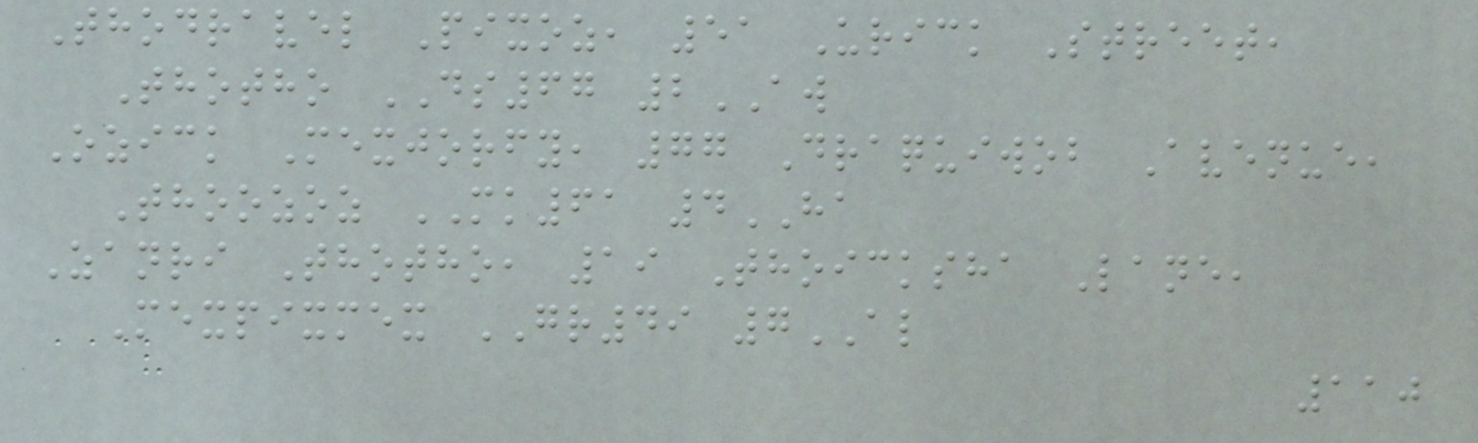Thodravel Pixoz, 51 Urick Street,
Thotho DS67 2AW
Ozick Mexjorfy, 77 Draquiwob Avenue,
Thoozoz MK61 4HA
Zanri Thotho, 19 Thoicksha Lane,
Mexpixmex GR49 7AL
110
